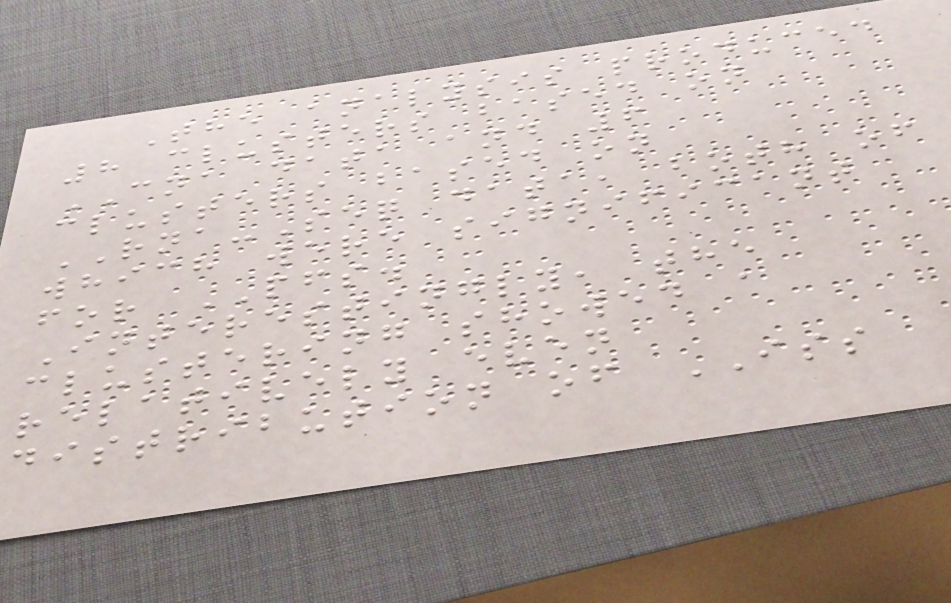The analysis produced
8 clusters based on
CNA data and 6
clusters based on
RNA-Seq data, both of
which were significant
for PFS.
Interestingly, the
clustering showed a
relatively even
distribution of ISS
